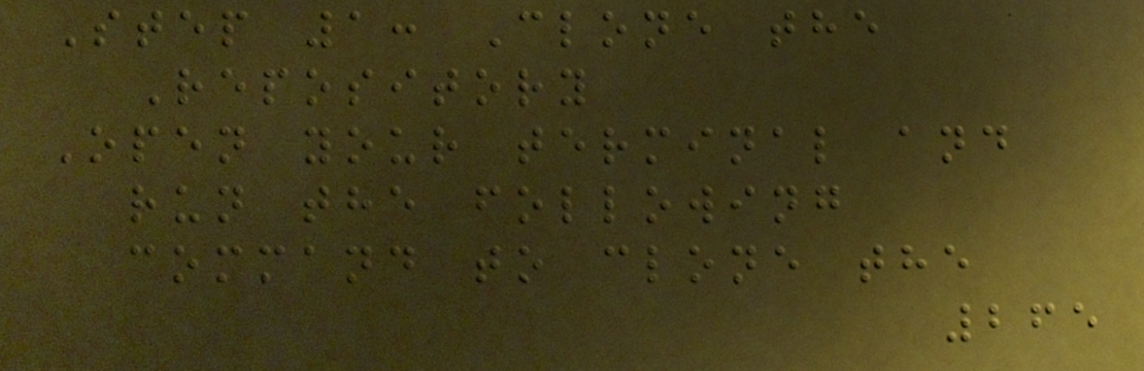Step 1: Clone the
Repository
Open your terminal and
run the following
command to clone the
265
